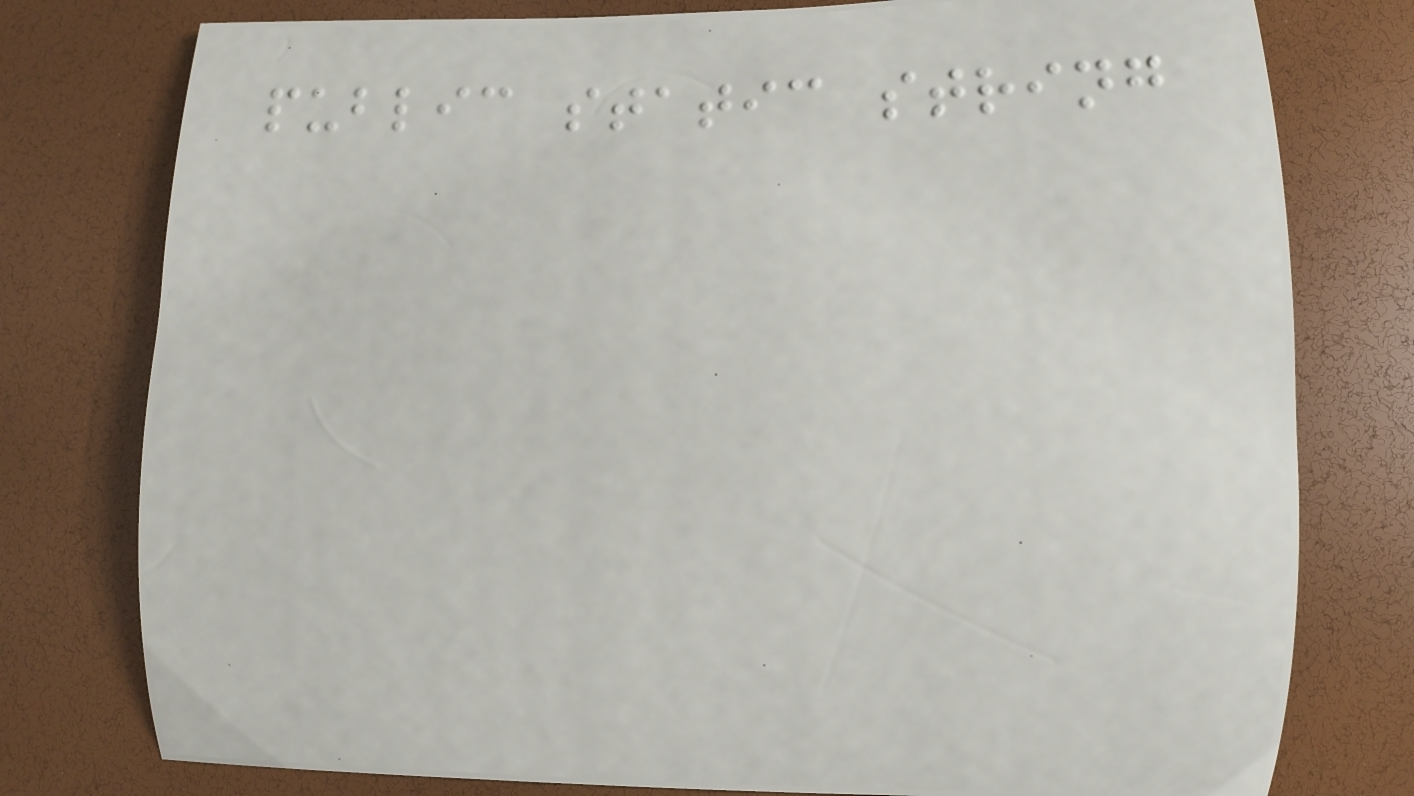public static string
